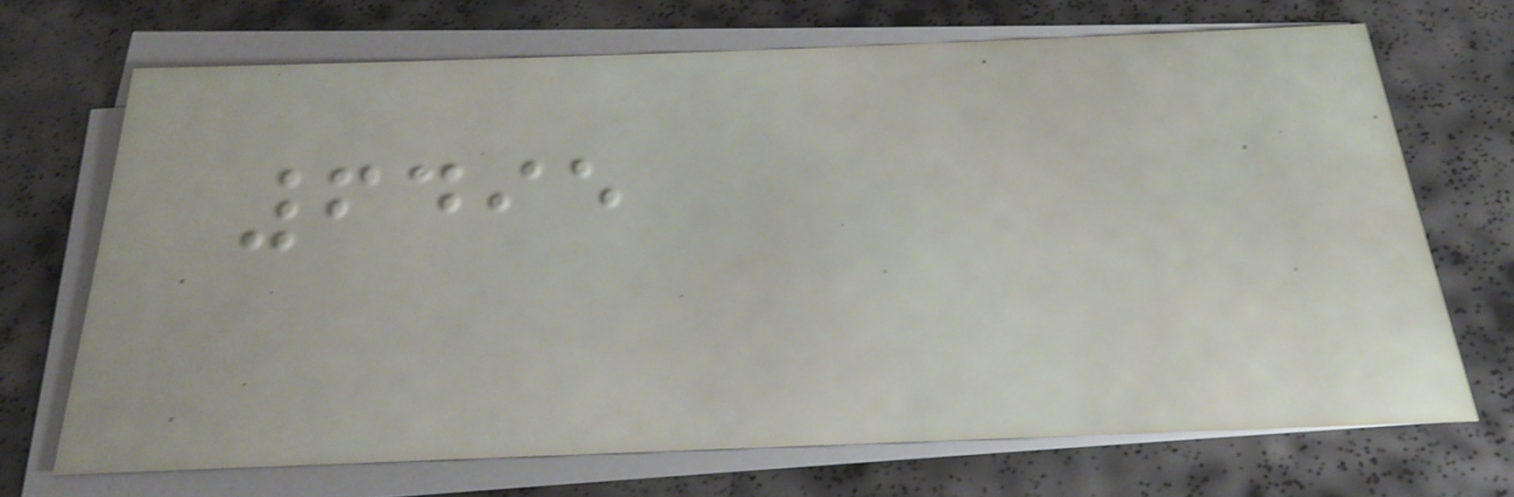6495
